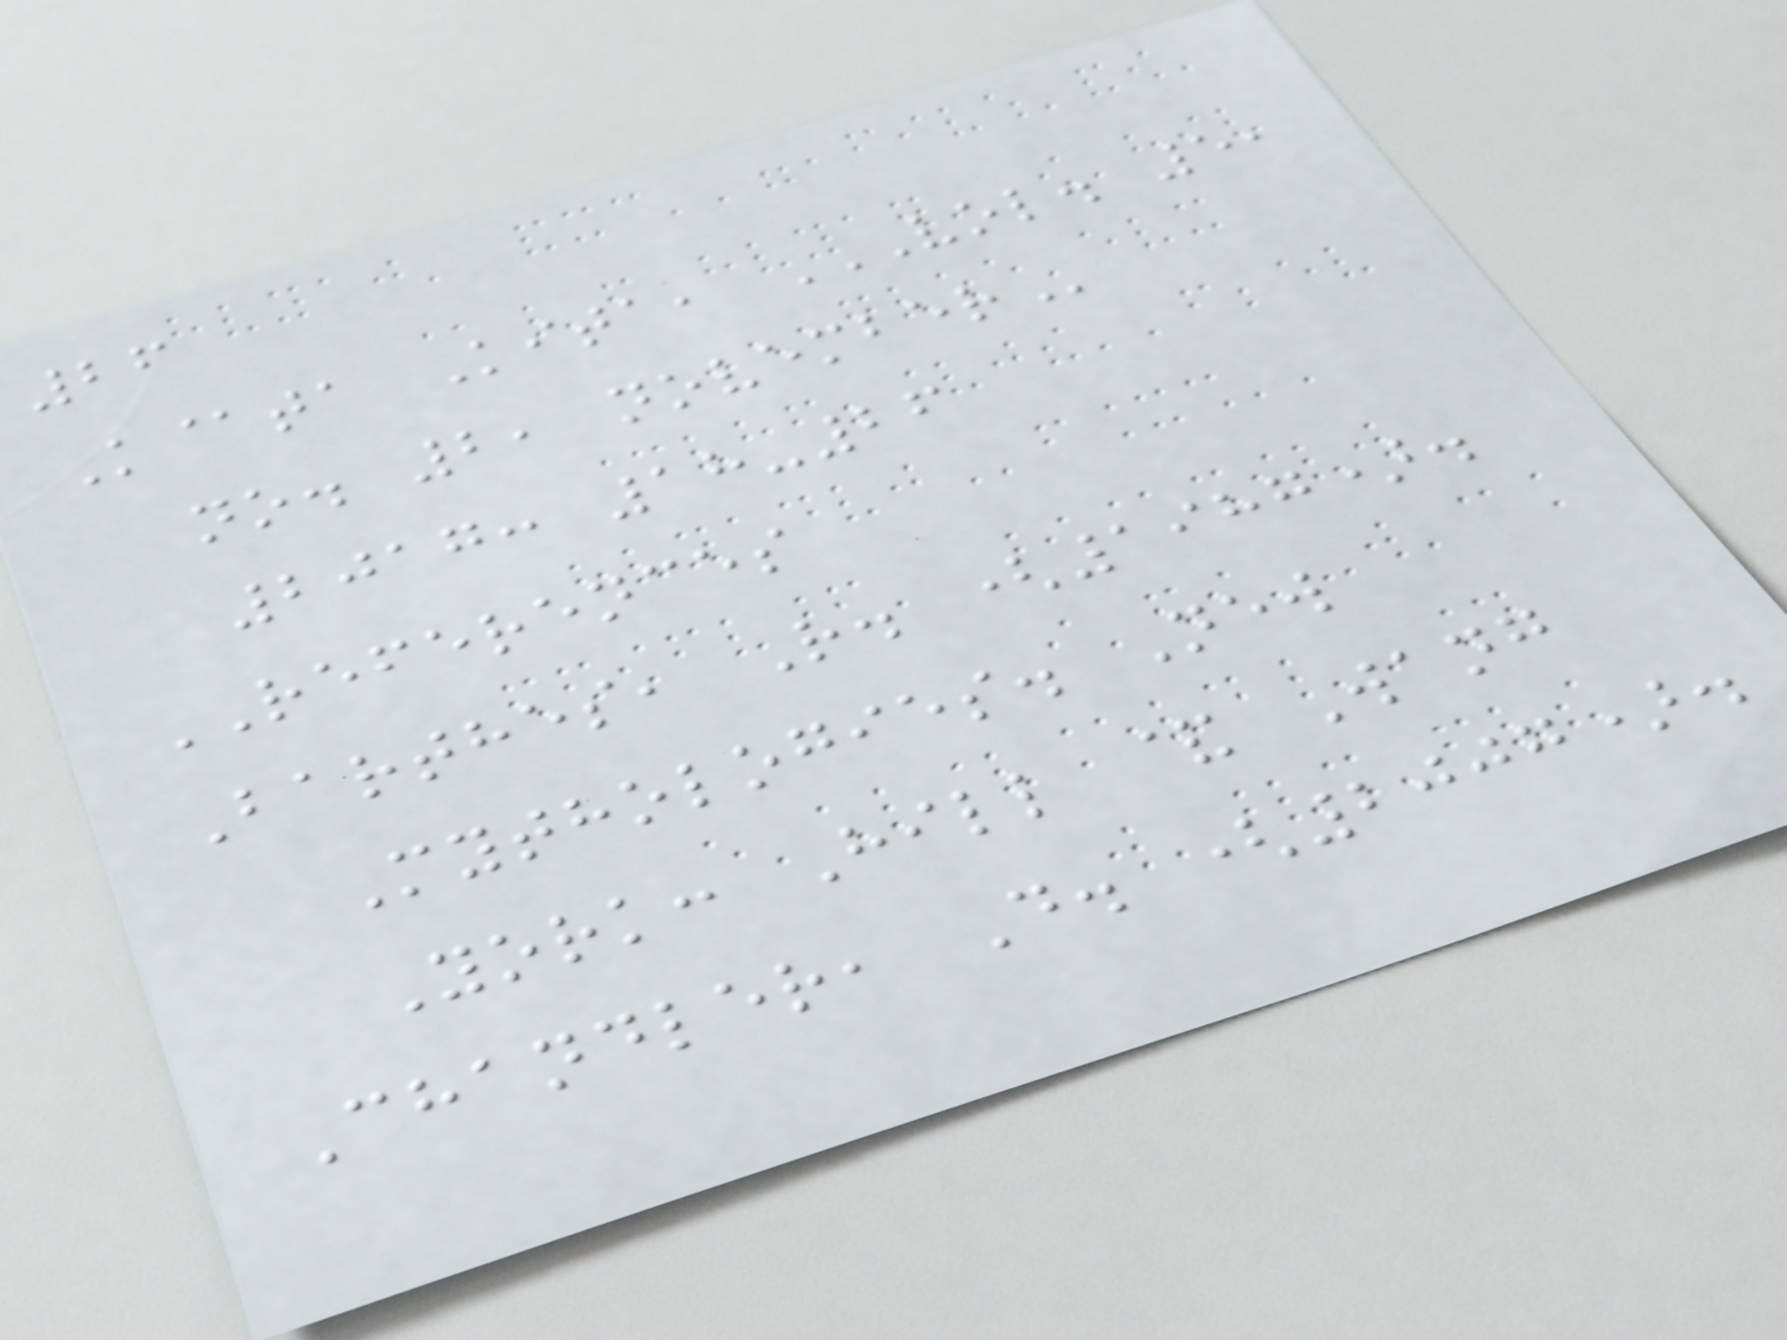26
K@ta Kita, VOL. 5,
NO. 2, NOVEMBER
2017: 18-26
REFERENCES
Barthes, R. (1987).
Mythologies. New
York: Hill & Wang
Chandler, D. (2007).
